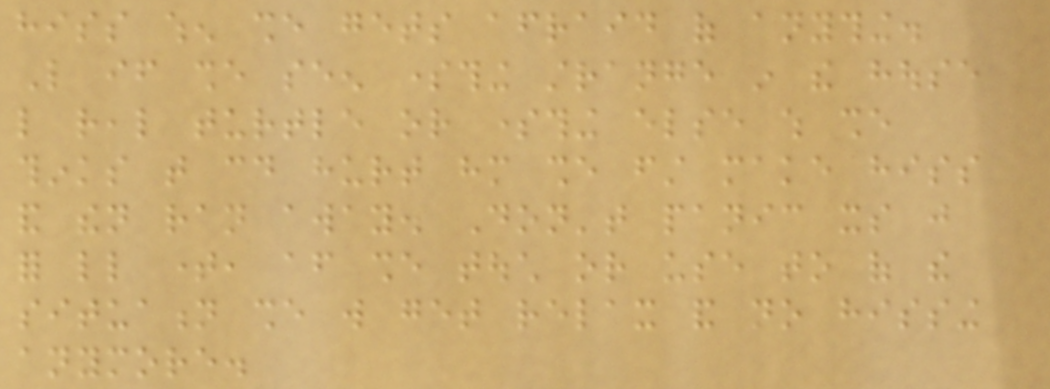hiss when she gets afraid of anything.
Like if she seen something strange in the house
like real turtle or something else which she
thinks that could hurt him she first make hiss
and then ran away. Don't panic its just
for little time, after she touch or use to of the
situation she will get relax and no hissing
anymore.
